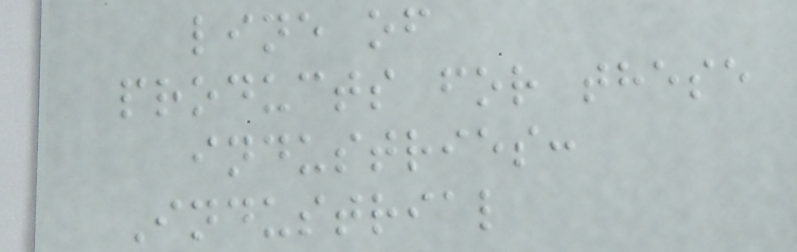line of
products for these
industries:
Industrial
